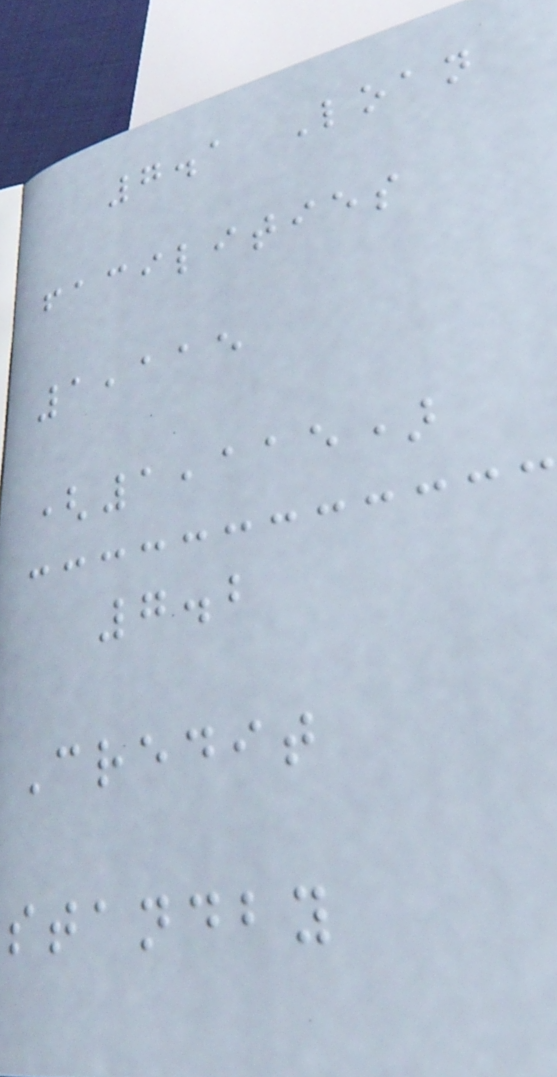7.1 Loan
facilities
1,115
(1,115)
7.2
Credit
standby
